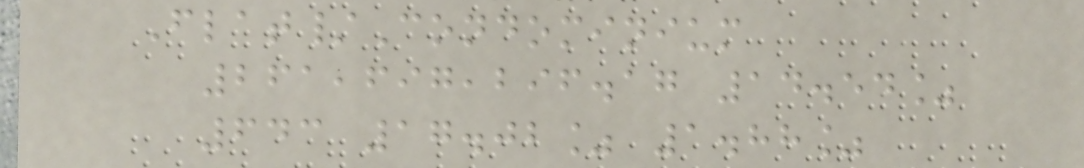Flat/Condominium
261,697,296.17 14.54%
643 17.02% 1.88%
